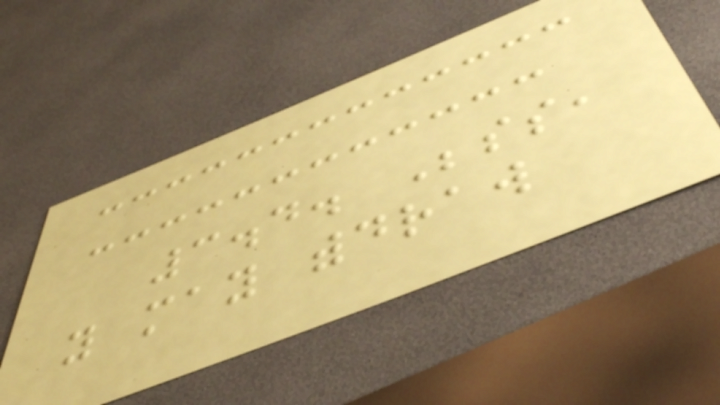3.4. Besides,
you may withdraw
